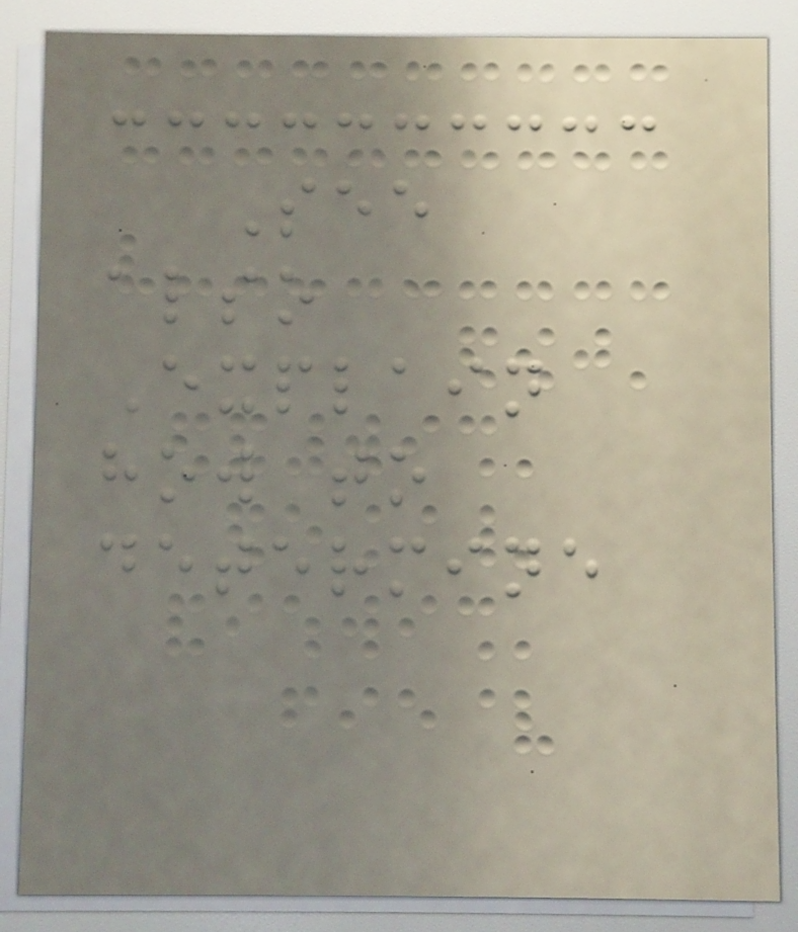See
also
Explain
how to
determine
